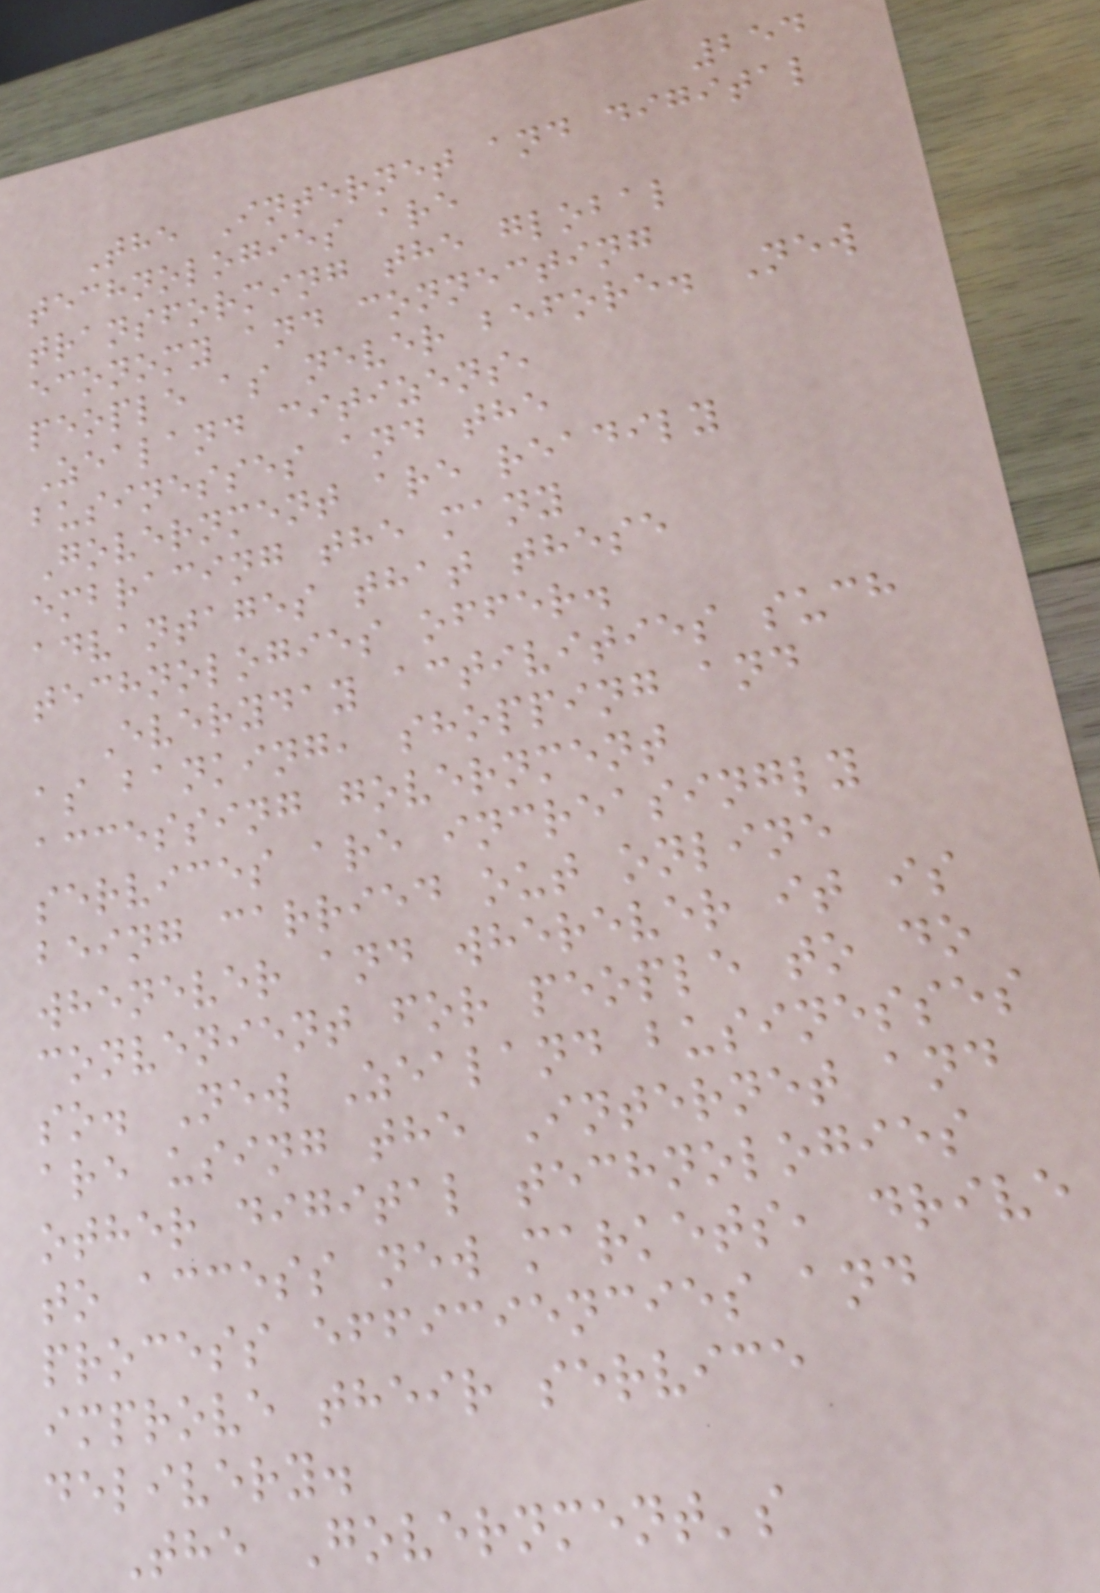254
The Internet and digital
technologies are
transforming the global
economy and connecting
people as never before. New
Zealand citizens,
businesses and the
Government are readily
embracing the many
advantages that these
technologies offer.
Everyday activities such
as banking, shopping and
accessing government
services are increasingly
being carried out online
whenever and wherever it is
convenient for people to do
so. New Zealand businesses
are using the Internet and
other digital technologies
to access new markets, drive
process efficiencies and
improve their service
delivery.
The Government's
